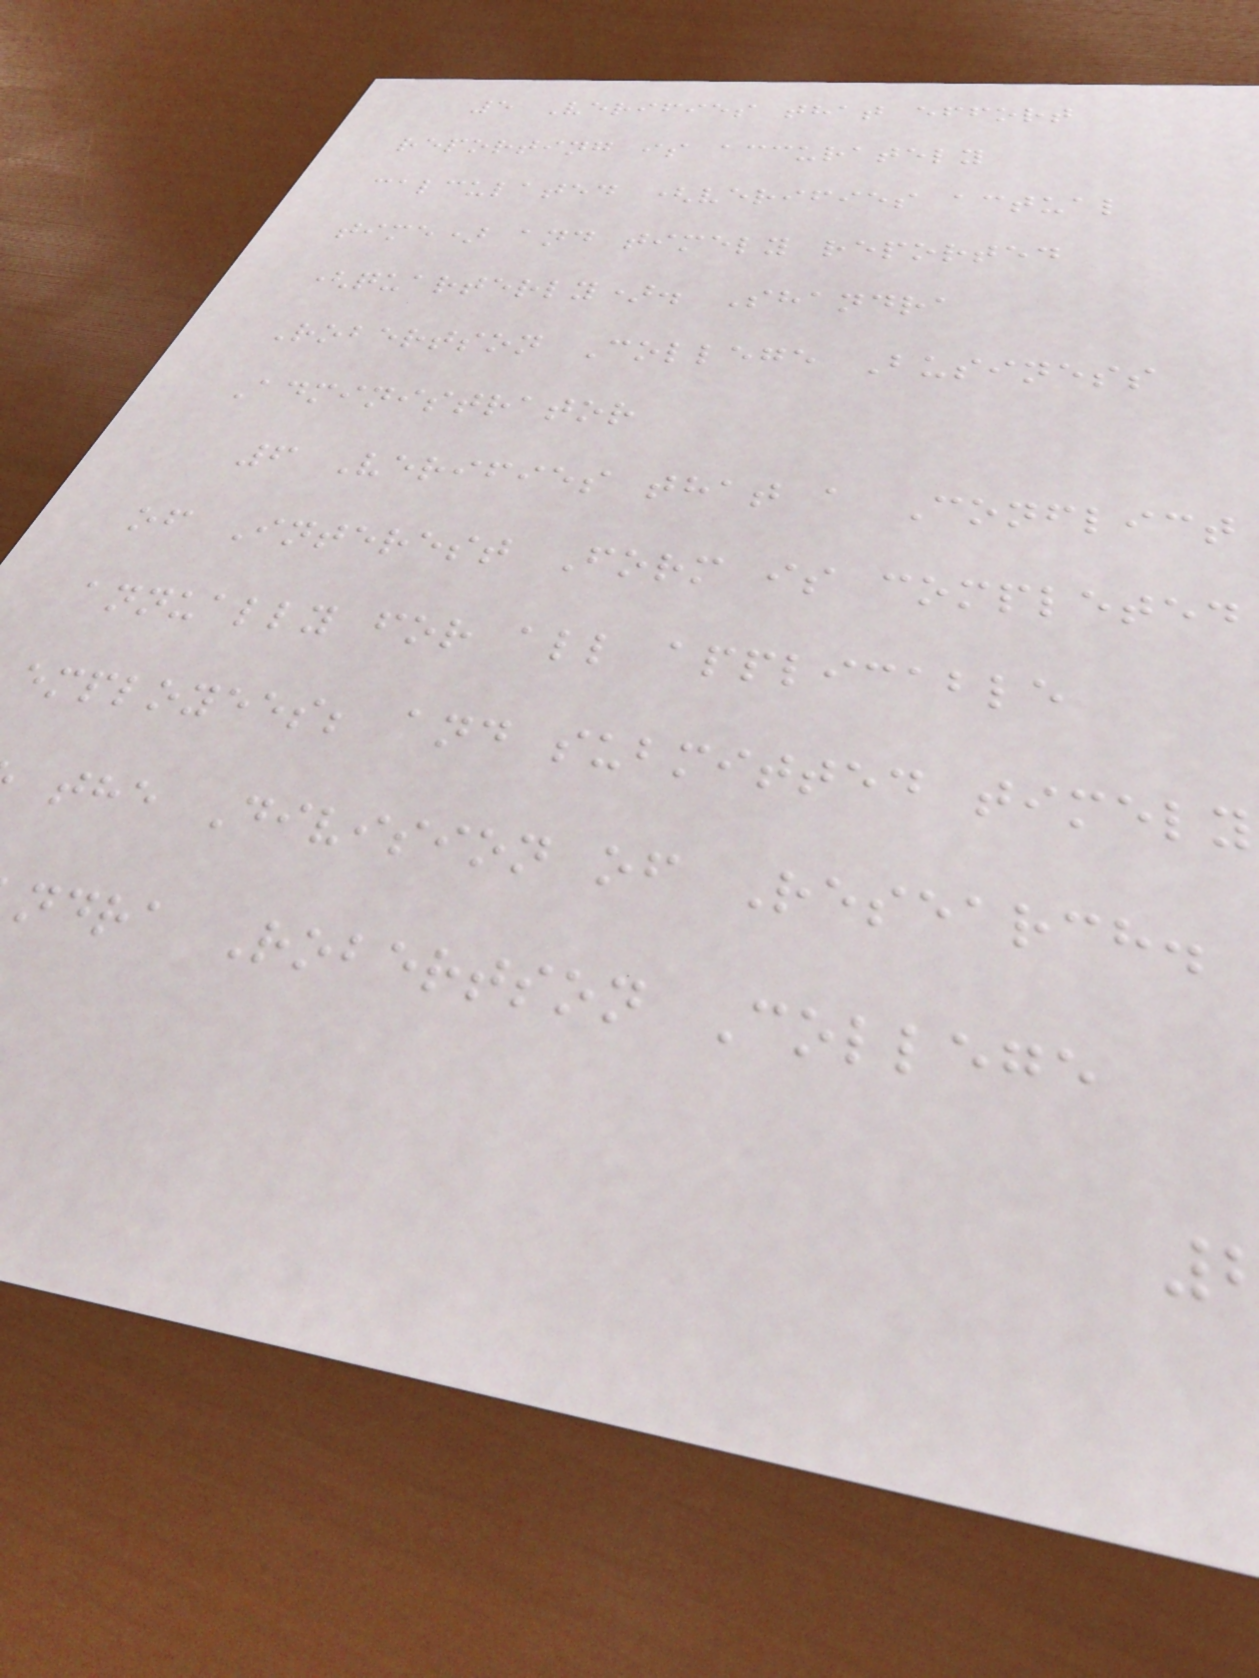5 Verifies that effort
reporting is accurately
calculated (verifies actual
time) and timely reported
(quarterly). Shandra
Robertson College Business
Administrator
6 Verifies that a Conflict
of Interest Form is completed
annually for all applicable
employees; and submitted timely
the Division of Research.
ndra Robertson College
